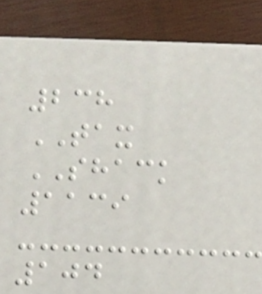238
TAX
SHACK
1139
104
